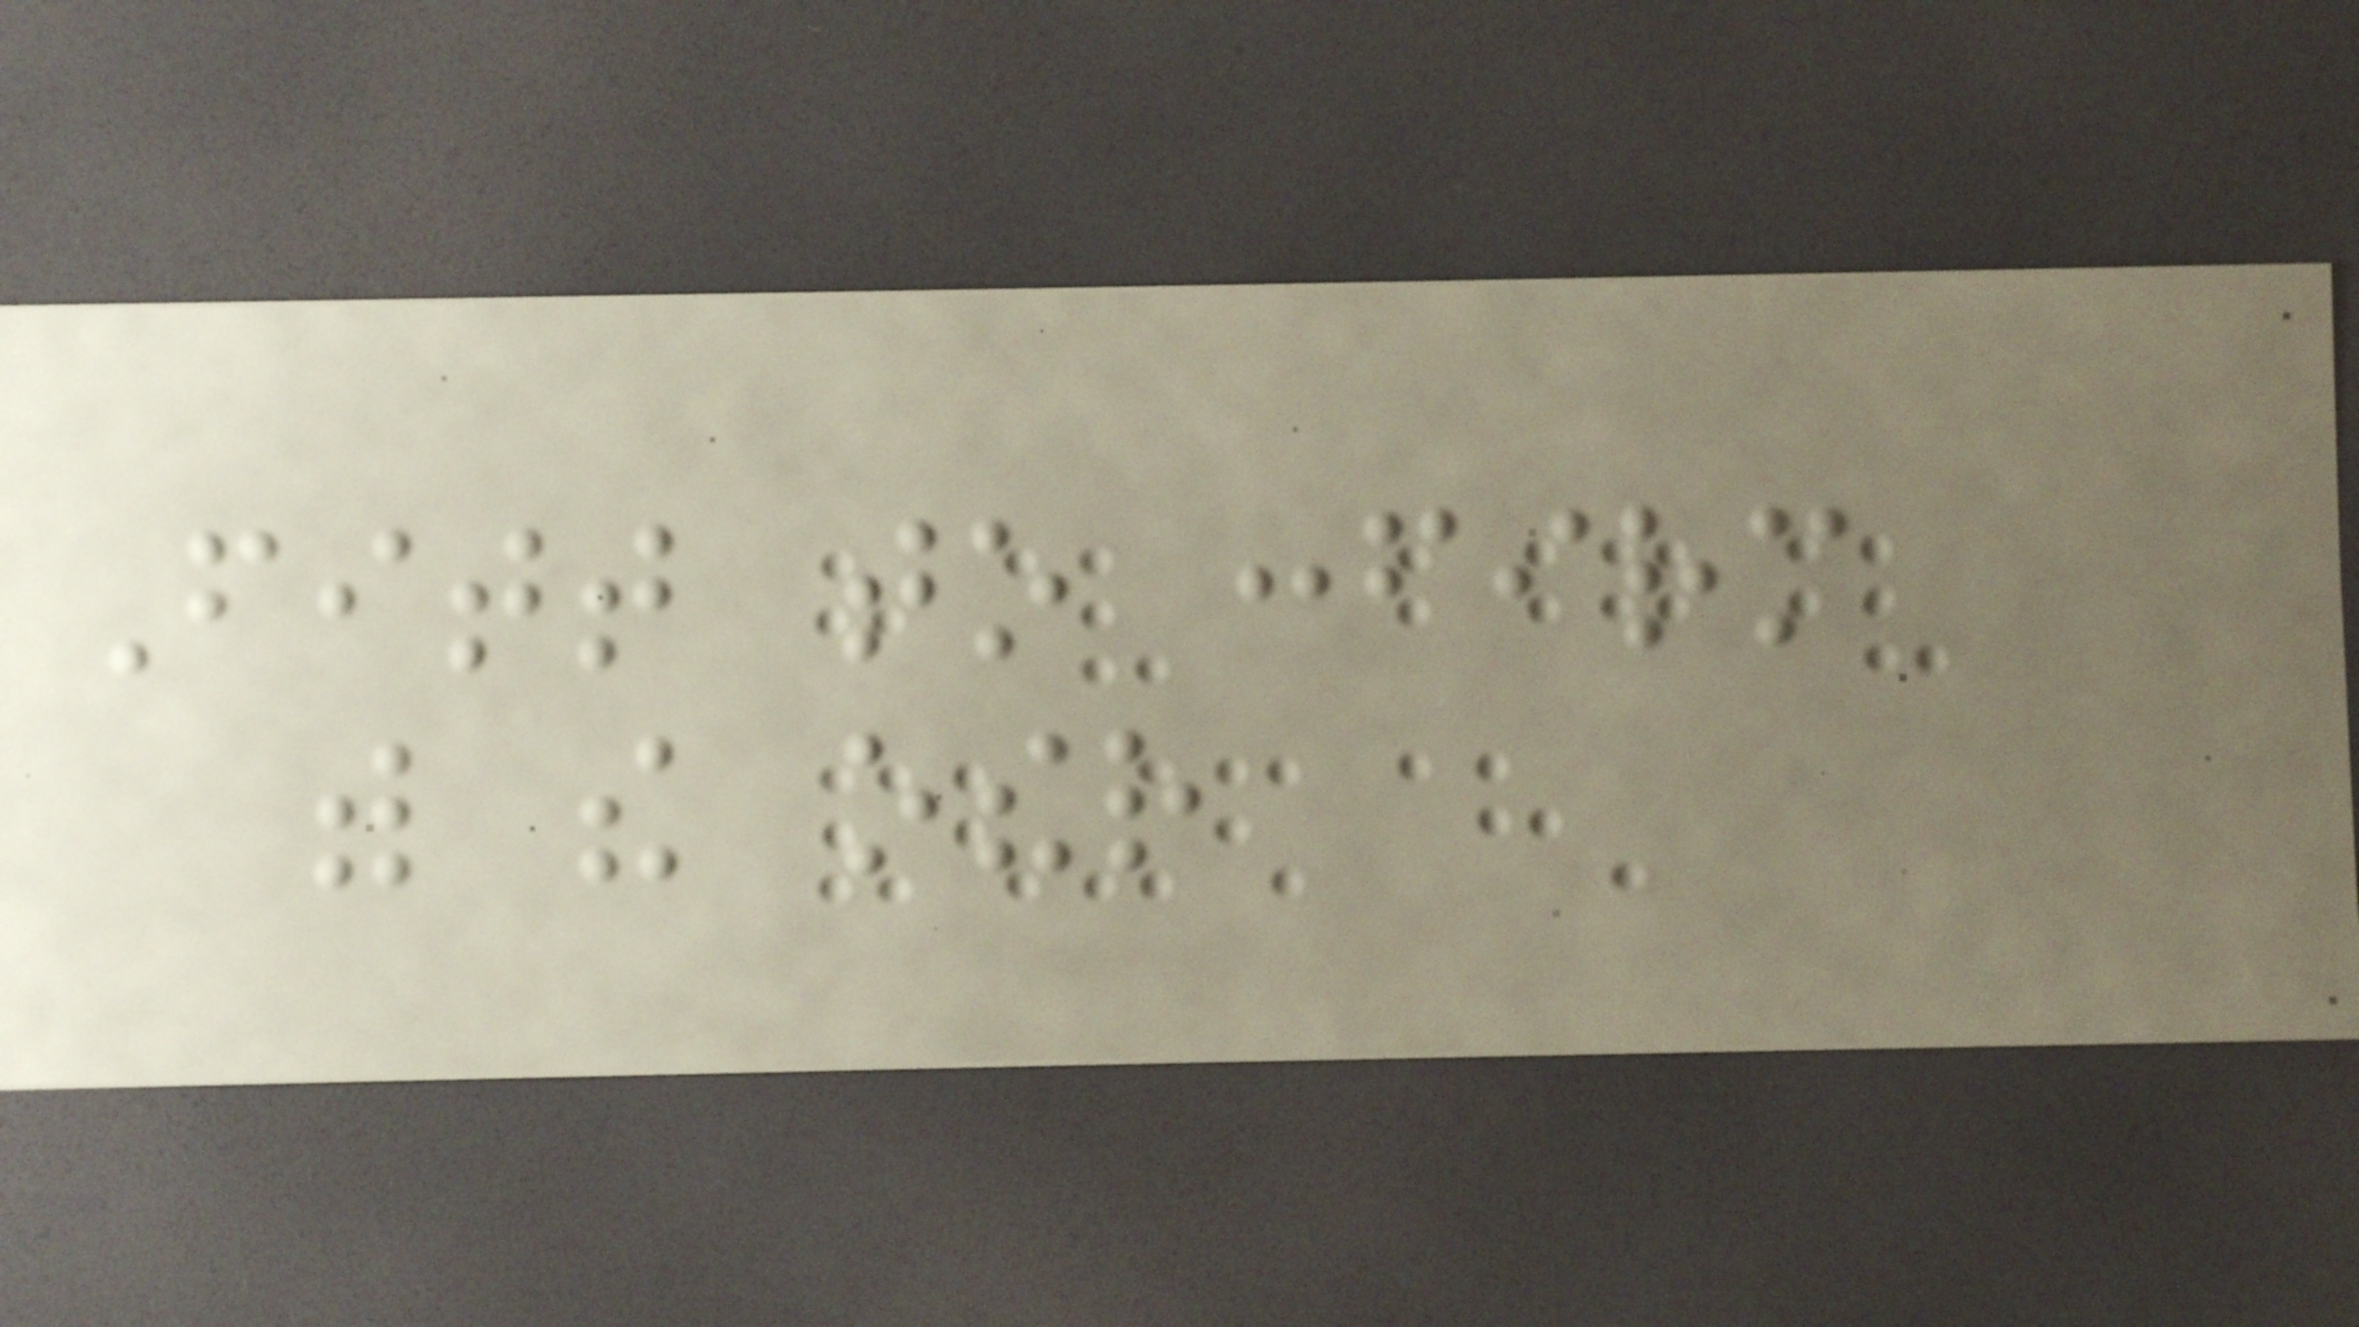Fitt to confirm
with the other
